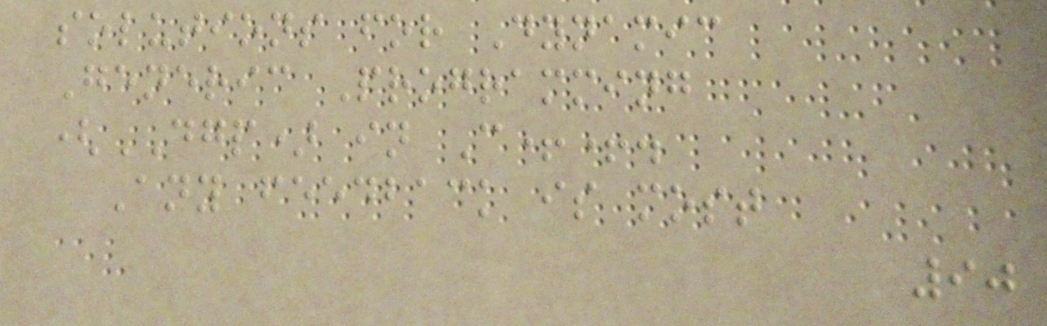solutions for Dynamic
Generic Programming
(DGP) in C++.
Any feedback is most
90
